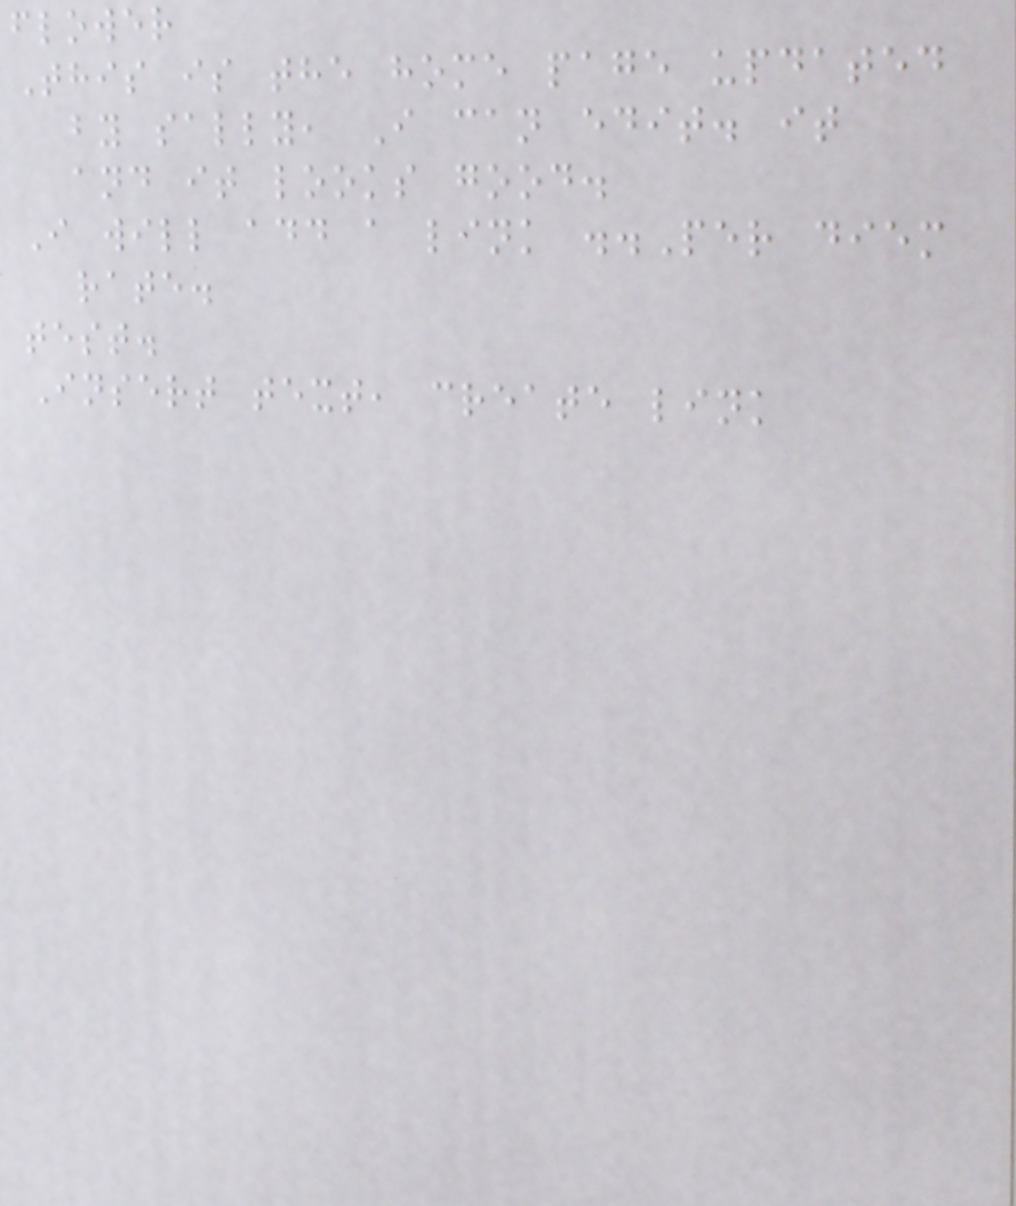flower
This is the home page updated
by sally, I can edit. it
and it looks good.
I will add a link ..Per diem
rate.
test.
Insert text, create link
